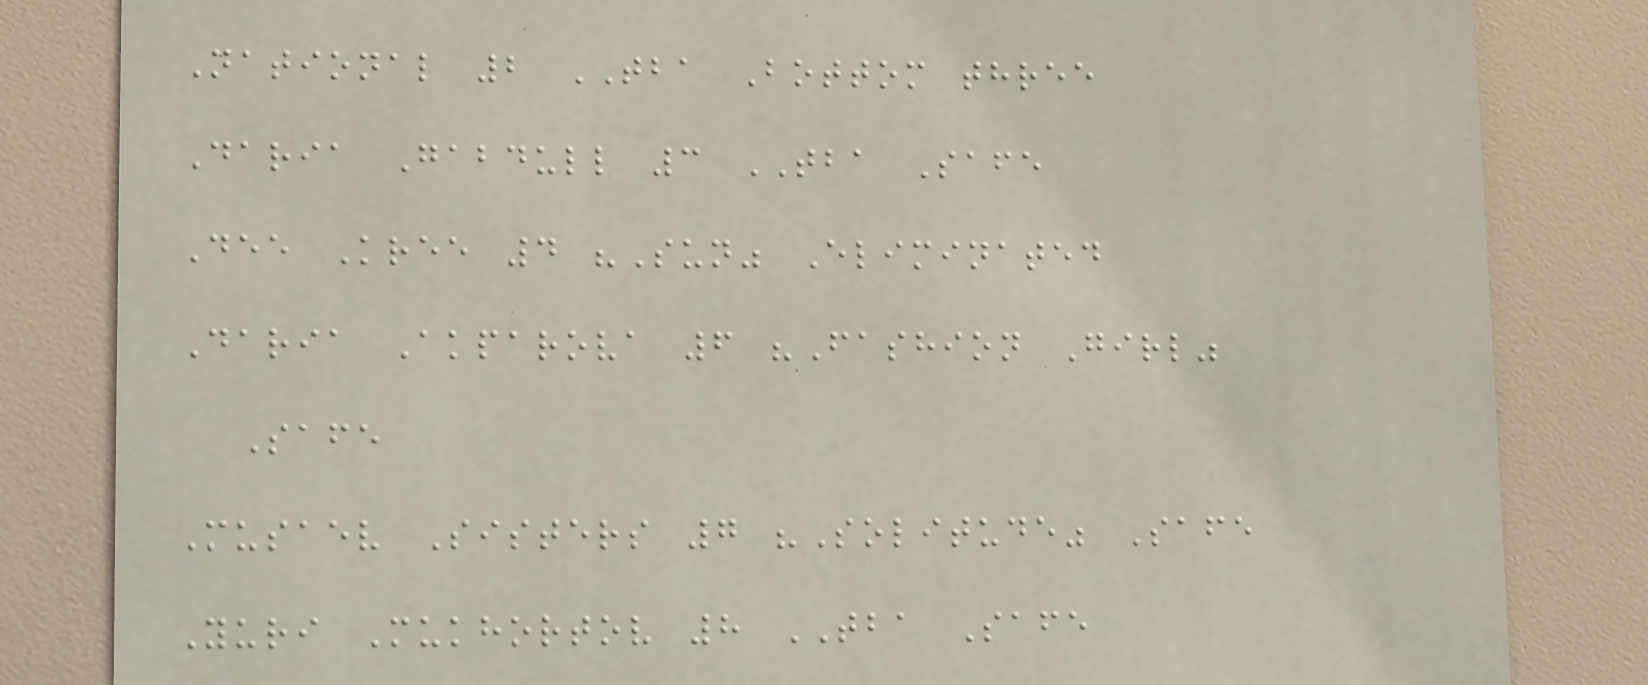National 2 TBA Bottom three
Daria Gabdull 3 TBA Safe
Dee Kree 4 "Sun" Eliminated
Daria Akparova 6 "Fashion Girl"
Safe
Musaev Sisters 7 "Solitude" Safe
Yuri Mukhortov 8 TBA Safe
